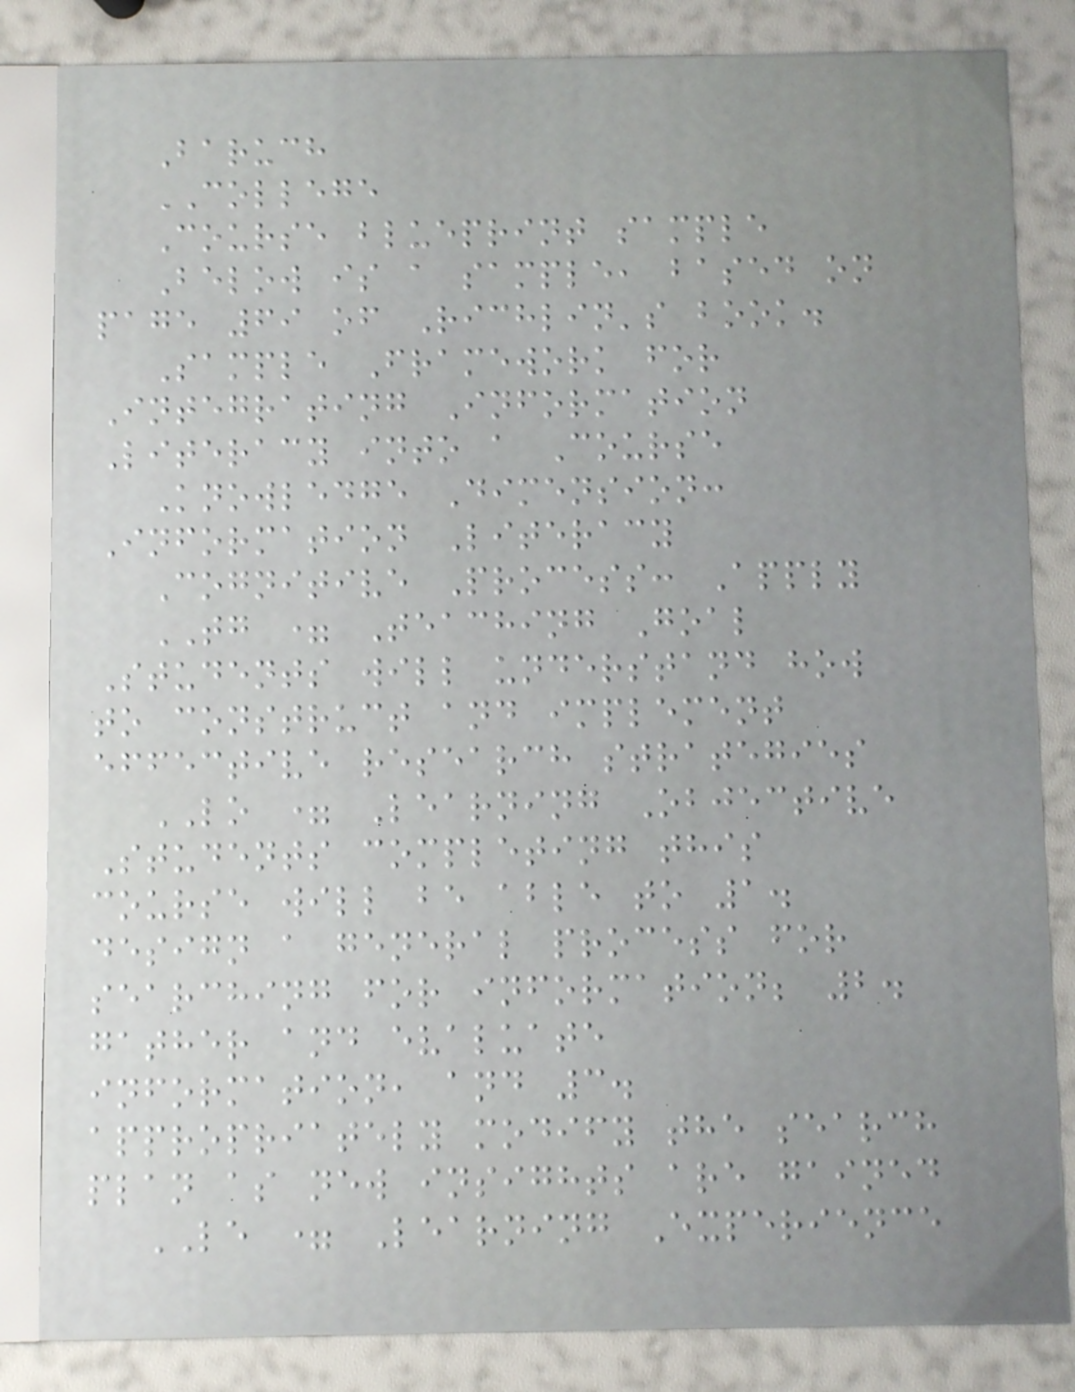Baruch
COLLEGE
Course blueprint sample
Below is a sample, based on
page 69 of Richlin's book.
Sample Framework for
Integrating Information
Literacy into a Course
Knowledge Dimension:
Information Literacy
Cognitive Process: Apply
TG = Teaching Goal
Students will understand how
to construct and implement
effective research strategies
LO = Learning Objective
Students completing this
course will be able to 1.
design a general process for
searching for information; 2.
gather and evaluate
information, and 3.
appropriately modify the search
plan as new insights are gained
LE = Learning Experience
